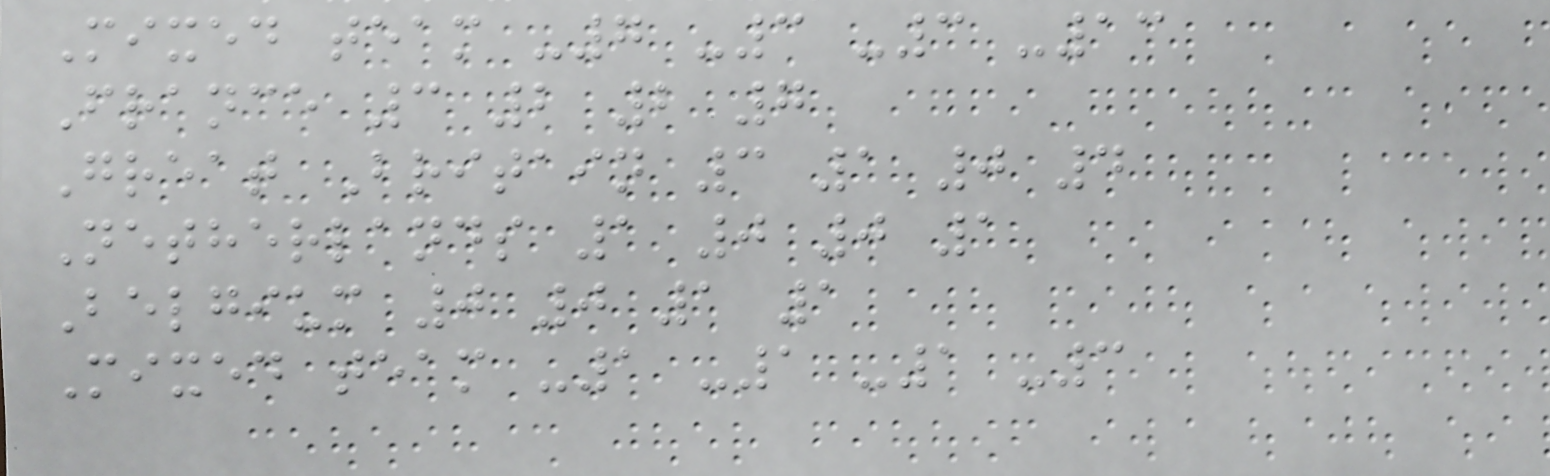Mixed team -7 -3 -3 -13
France 3 2 2 7
Great Britain 3 1 0 4
Netherlands 1 0 0 1
Belgium 0 0 1 1
Mixed team -1 -1 -1 -3
